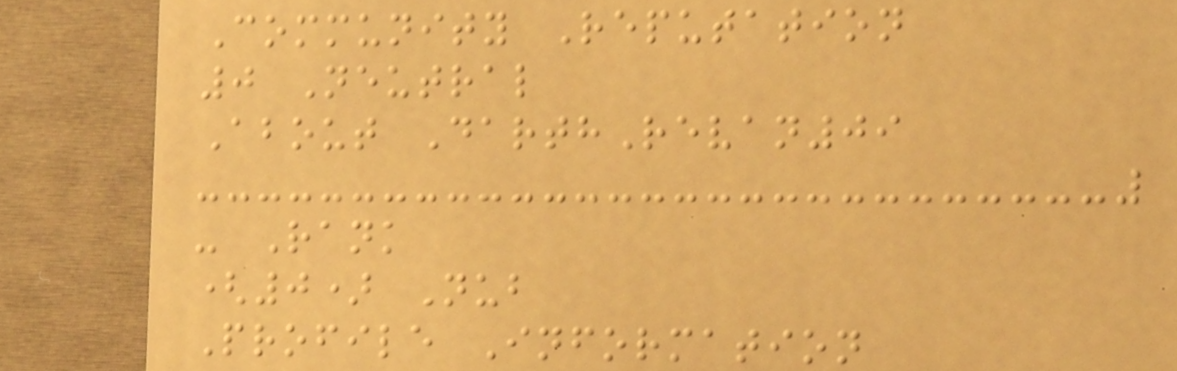Community Reputation
0 Neutral
About DarthRevan09
- Rank
(0) Nub
Profile Information
